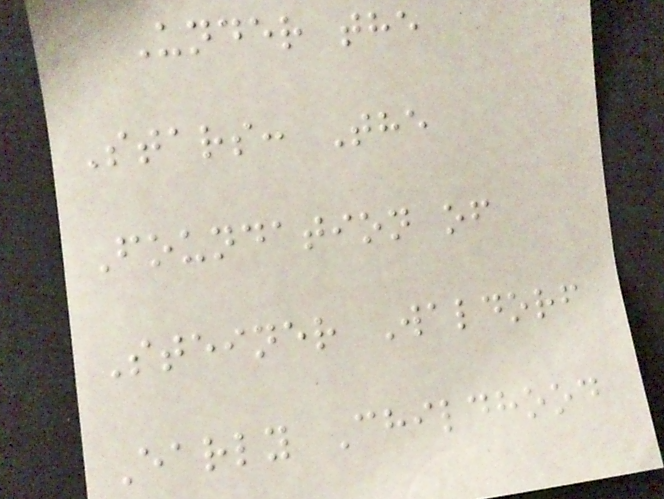Under the
Stars: The
Foundation of
Steiner Waldorf
Early Childhood
